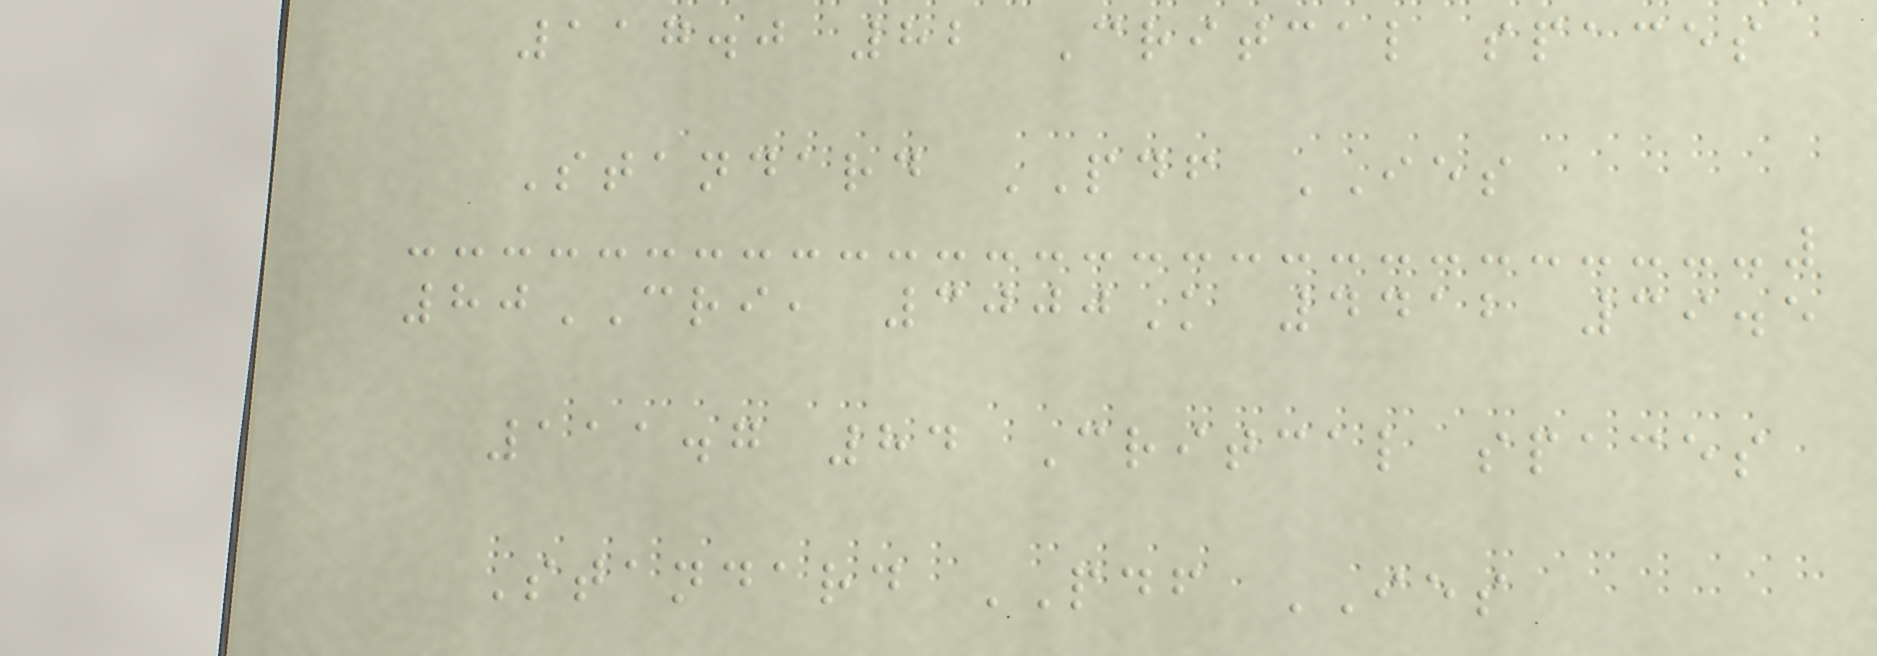117.0 82 Critcal spaces
Standard PDF IES
80CRI, 3000K 4412 39.5
111.7 84 Critcal spaces
Standard PDF IES
